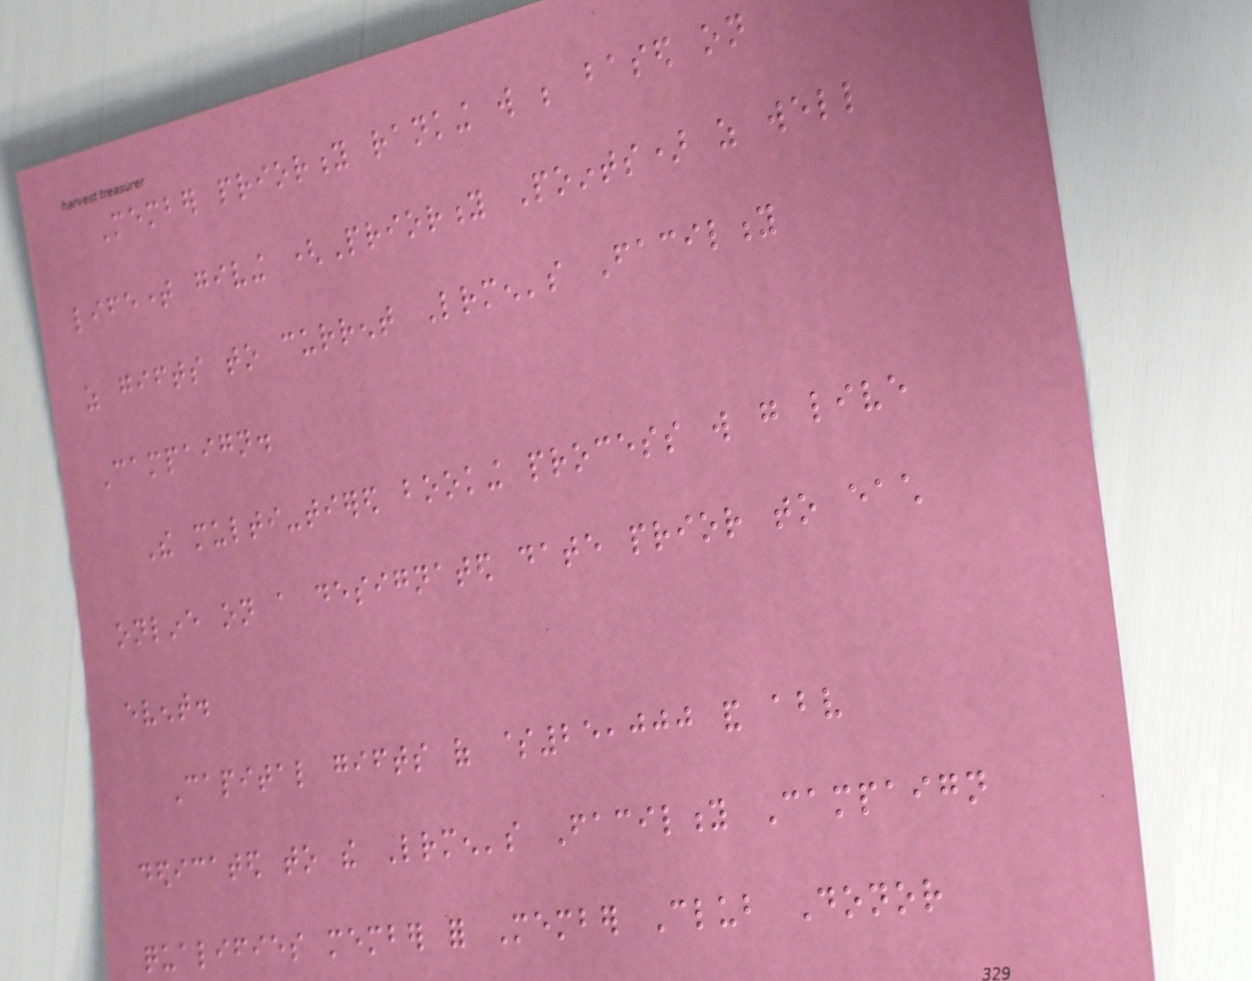Member priority ranking will be based on
lifetime giving (Priority Points) as well
as gifts to current Lettermen's Facility
Campaign.
The multi-tiered booking process will go live
online on a designated date prior to each
event.
Capital gifts of $25,000 and above
dedicated to the Lettermen's Facility Campaign
qualifies member for Member Club Donor
